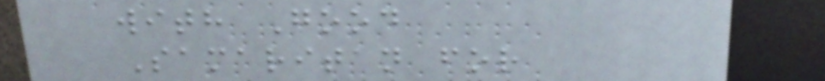with Good
Samaritan for
